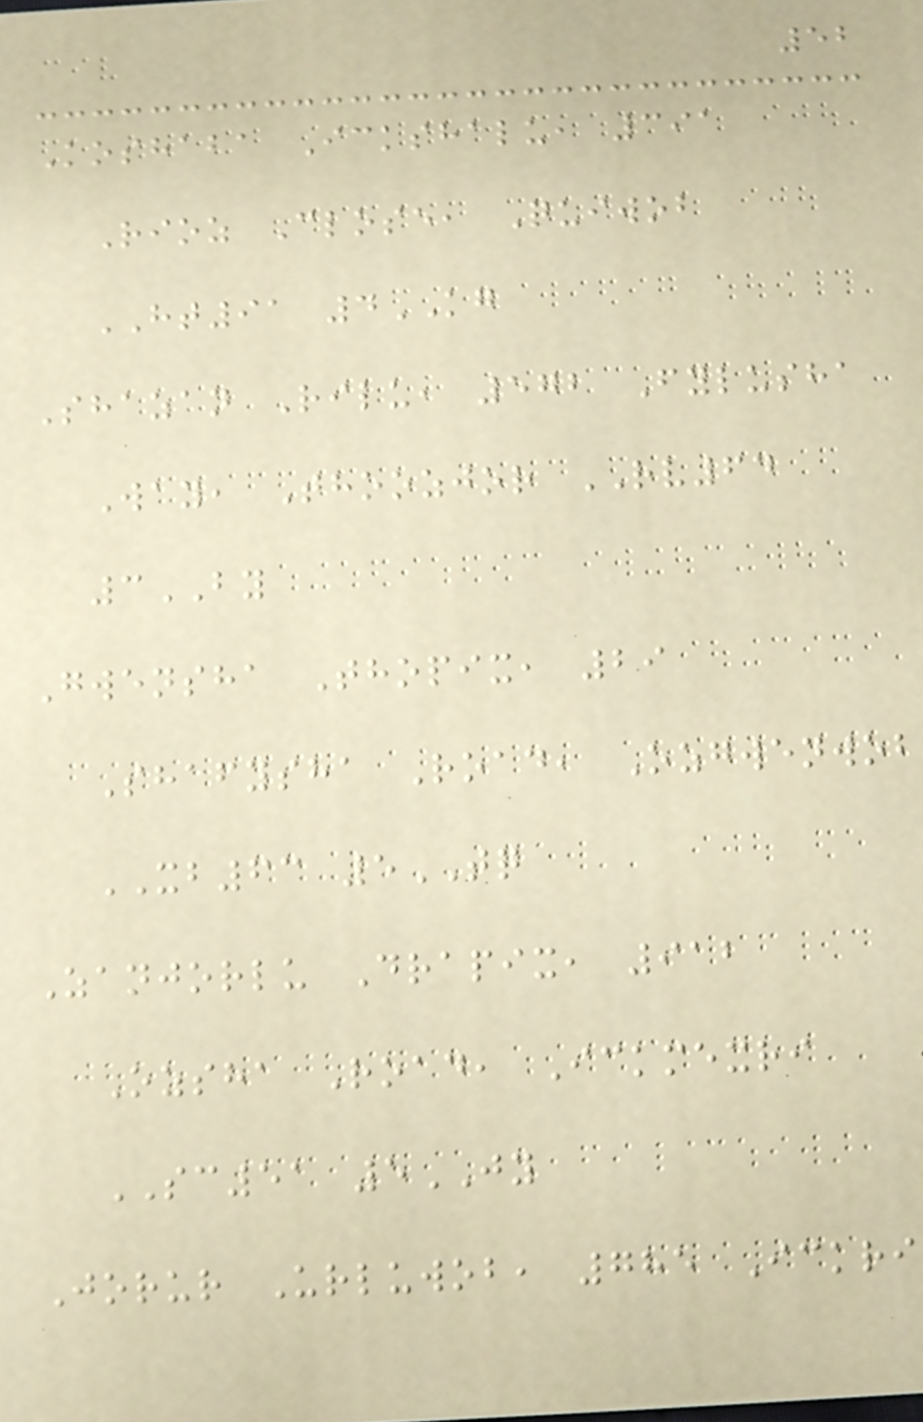52
Koshaba Ickshalu, 391
Rioz Close, Quiwob
HT91 4KG
Shazan Rilu, 572 Fylusha
Way, Thoozjor RV64
3BY
Gwensha Thopix, 29
Shafysha Road, Ozgwenwob
XB63 5TQ
Zanjorlu Drapix, 912
Ozsha Road, Ickmexri
SC51 5JY
Jorur Urluwob, 785 Ickri
